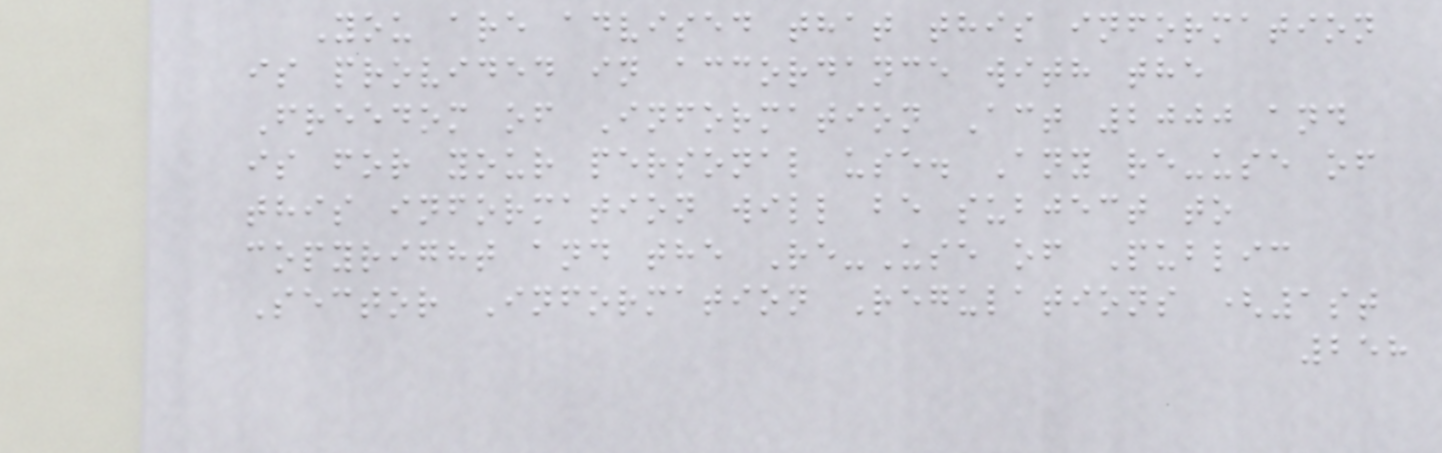You are advised that this information
is provided in accordance with the
Freedom of Information Act 2000 and
is for your personal use. Any re-use of
this information will be subject to
copyright and the Re-Use of Public
Sector Information Regulations (1st
258
